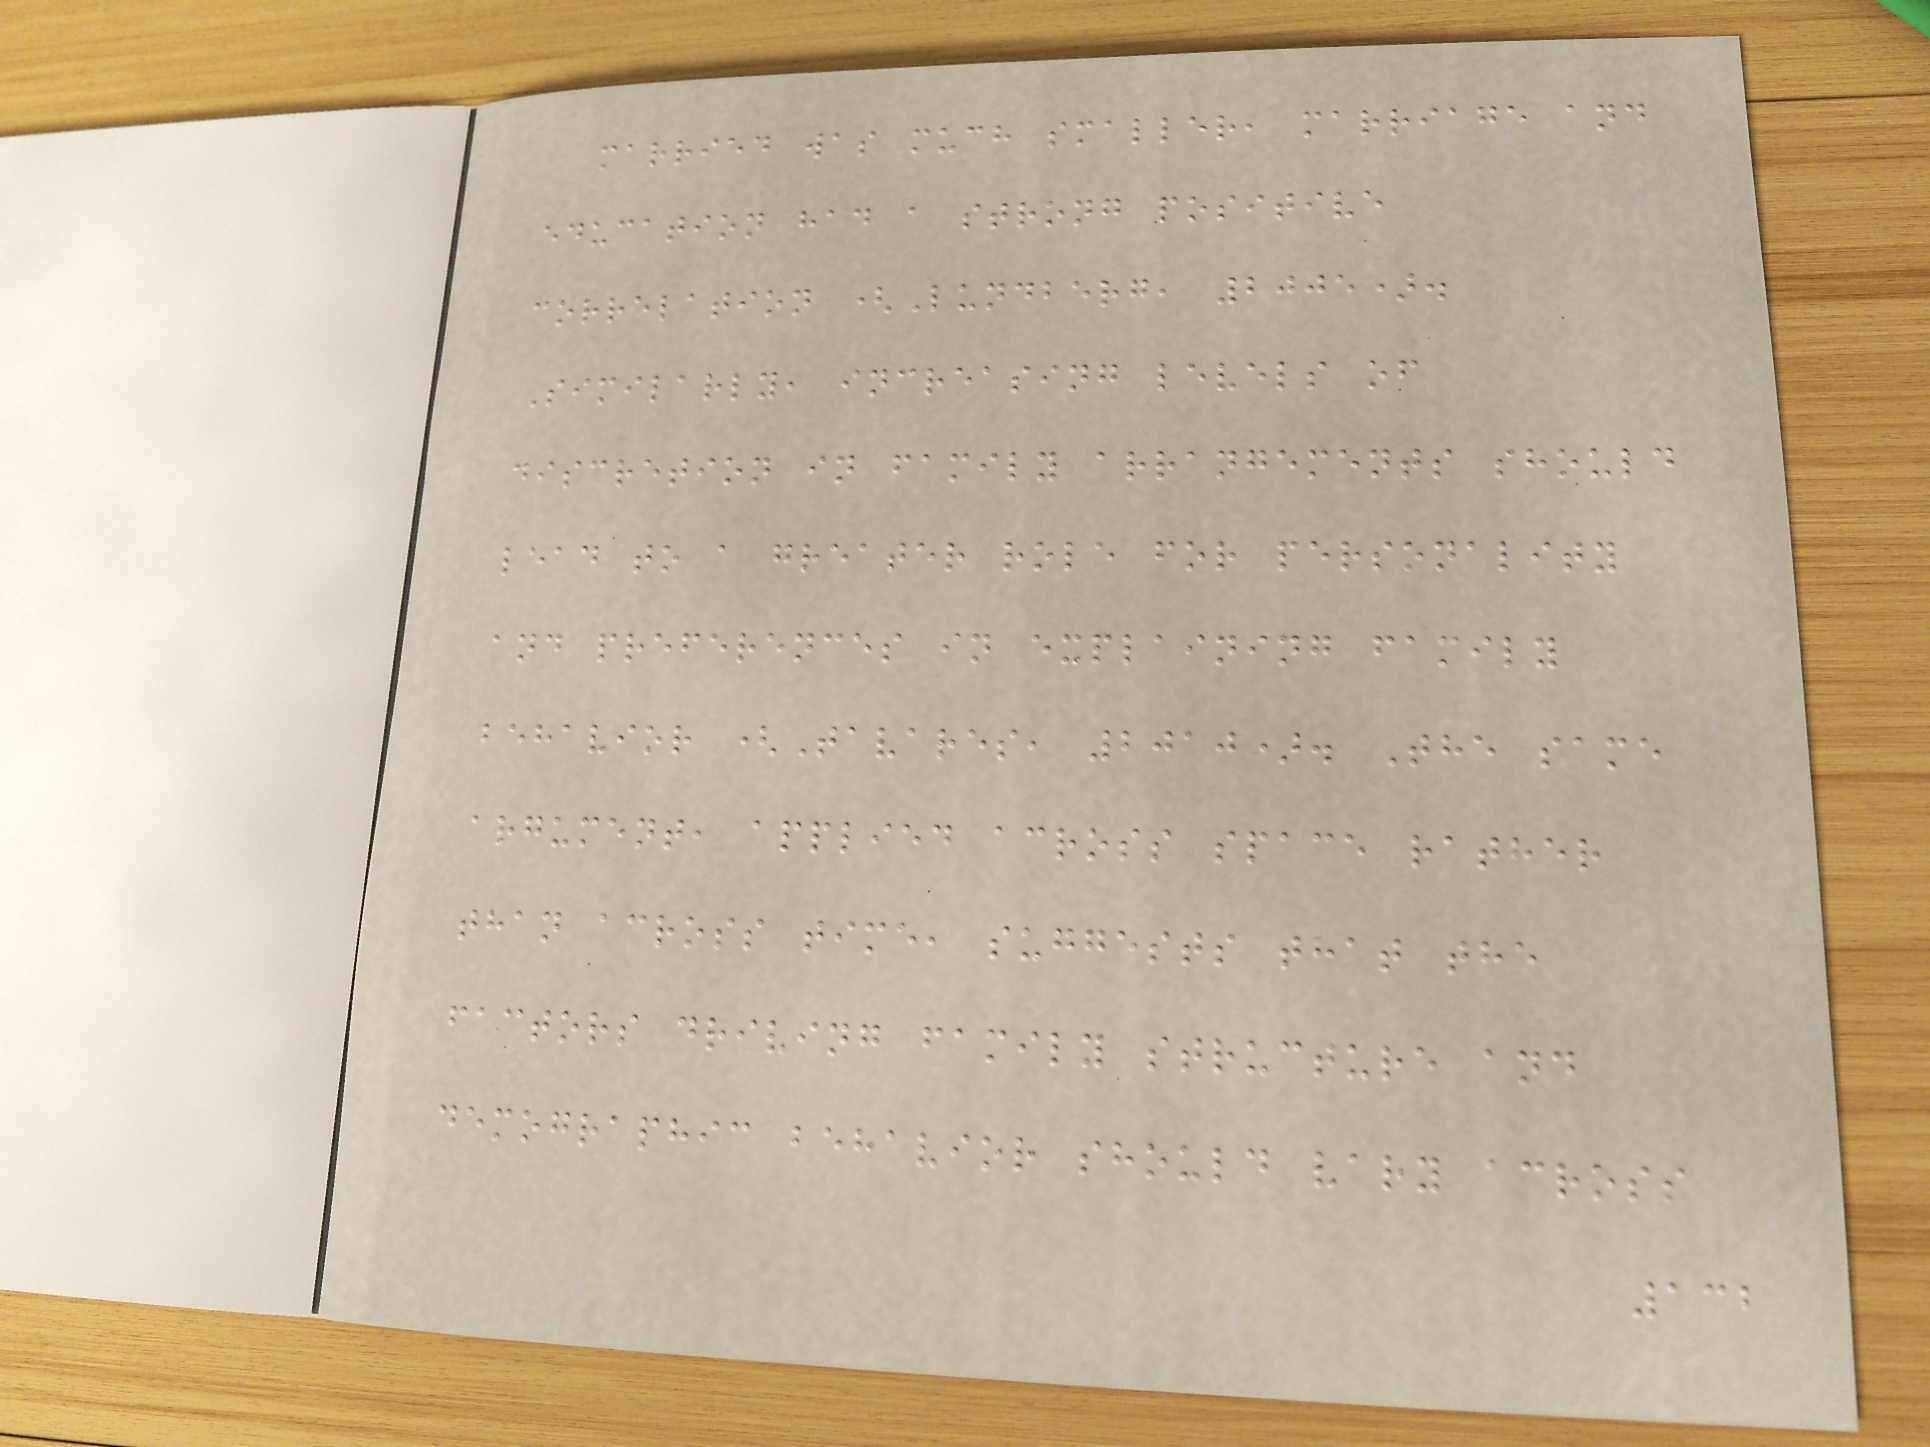married was much smaller, marriage and
education had a strong positive
correlation (Lundberg, 2005).
Similarly, increasing levels of
discretion in family arrangements should
lead to a greater role for personality
and preferences in explaining family
behavior (Tavares, 2010). The same
argument, applied across space rather
than across time, suggests that the
factors driving family structure and
demographic behavior should vary across
132
